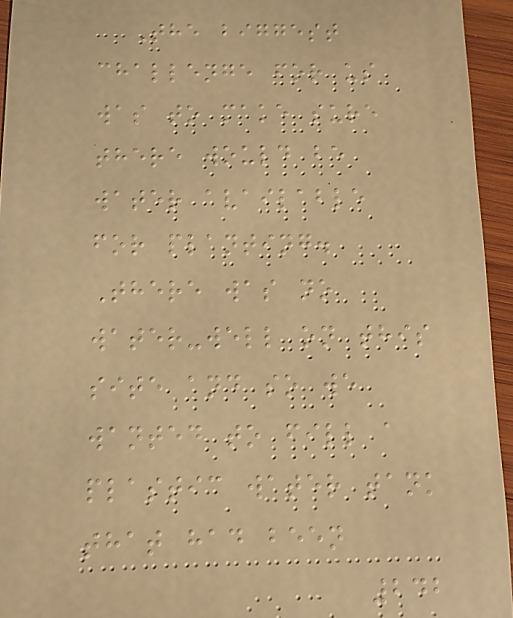The biggest
challenge for us
was to make sure
there would be
water available
for planting.
There was no
water-well on this
site and so we
wanted to fill a
plastic water tank
that had been
242
